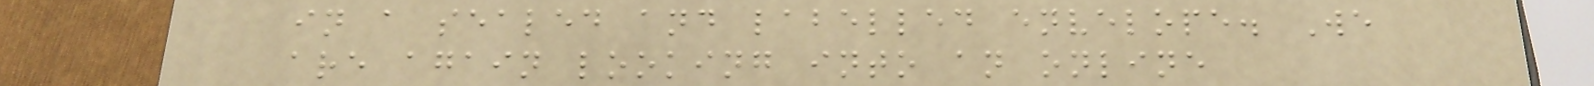in a sealed and labelled envelope. We
are again looking into an online
